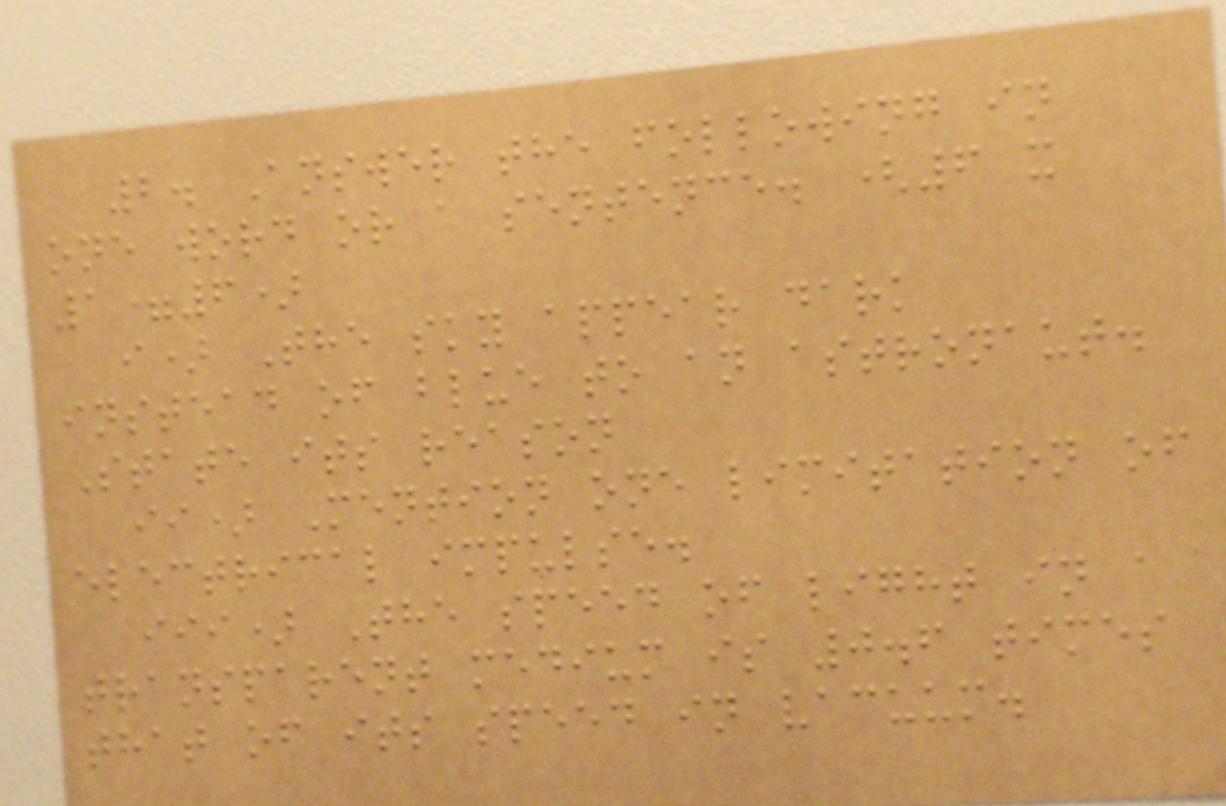2. Answer the following in
one word or a sentence. (6 x
1=6)
i) The sky appear dark
instead of blue to an astronaut.
State its reason
ii) Mention one limitation of
electrical impulse.
iii) The speed of light in a
transparent medium is 0.6 times
that of its speed in vacuum.
